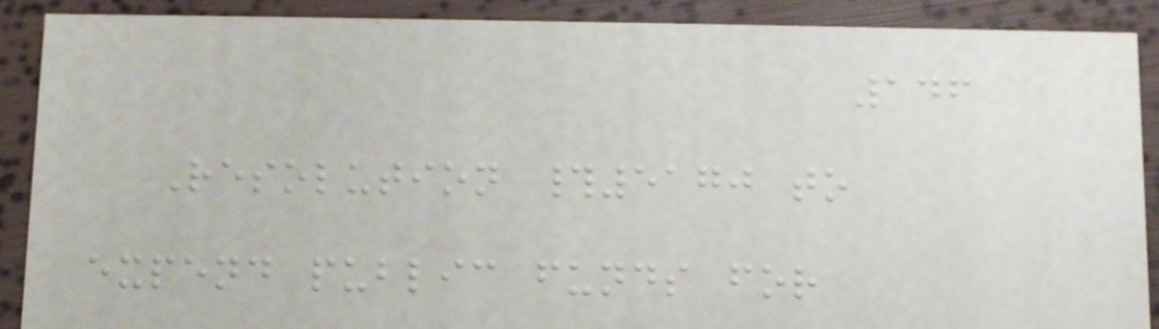146
Resolution #5170 to
expend public funds for
